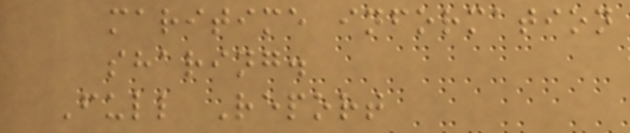maritime information
sharing.
Full Report
